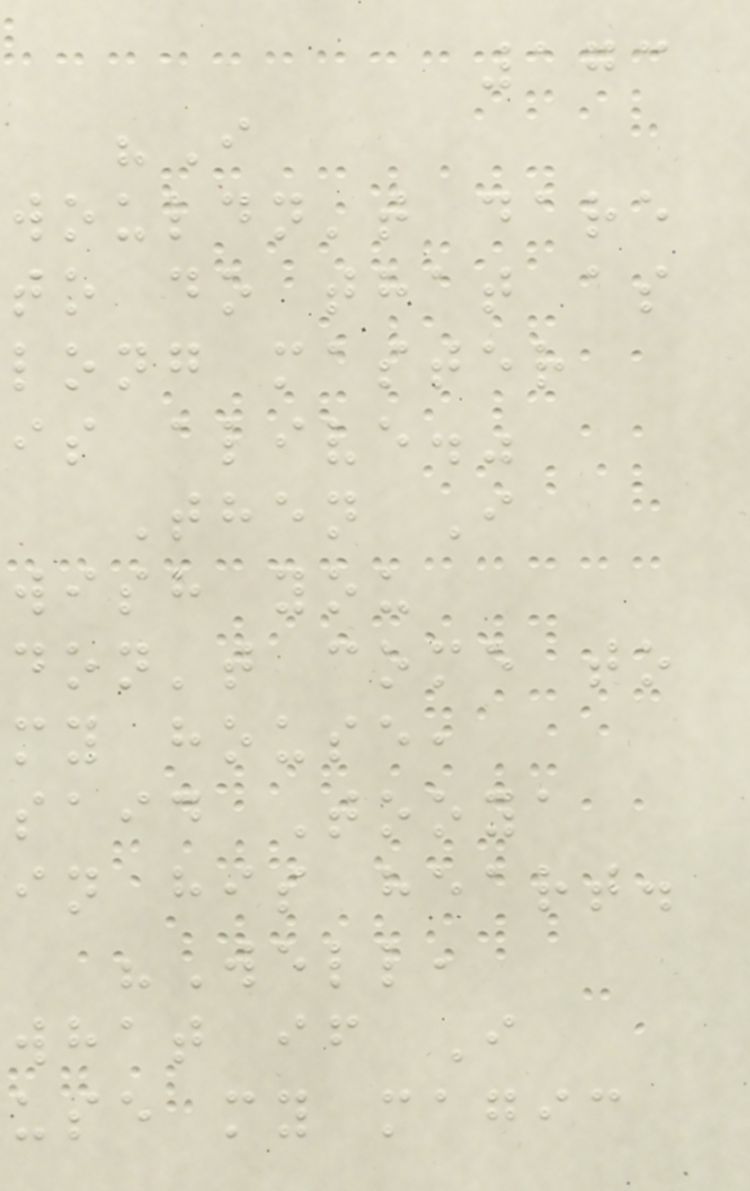173
"I
wouldn't dare
to do that as
long master
is alive."
Then I
wish you
don't come to
my house,
said Tooya
in his heart.
"Well,
what if I
use my magic
